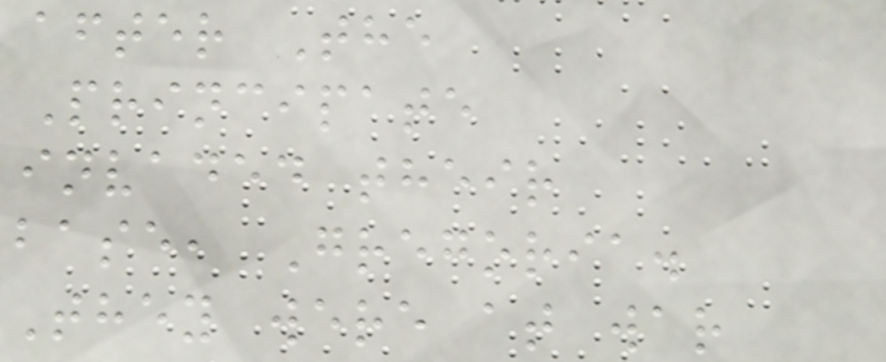after The
Principate
invaded their
base, Gregoria.
They were at war
